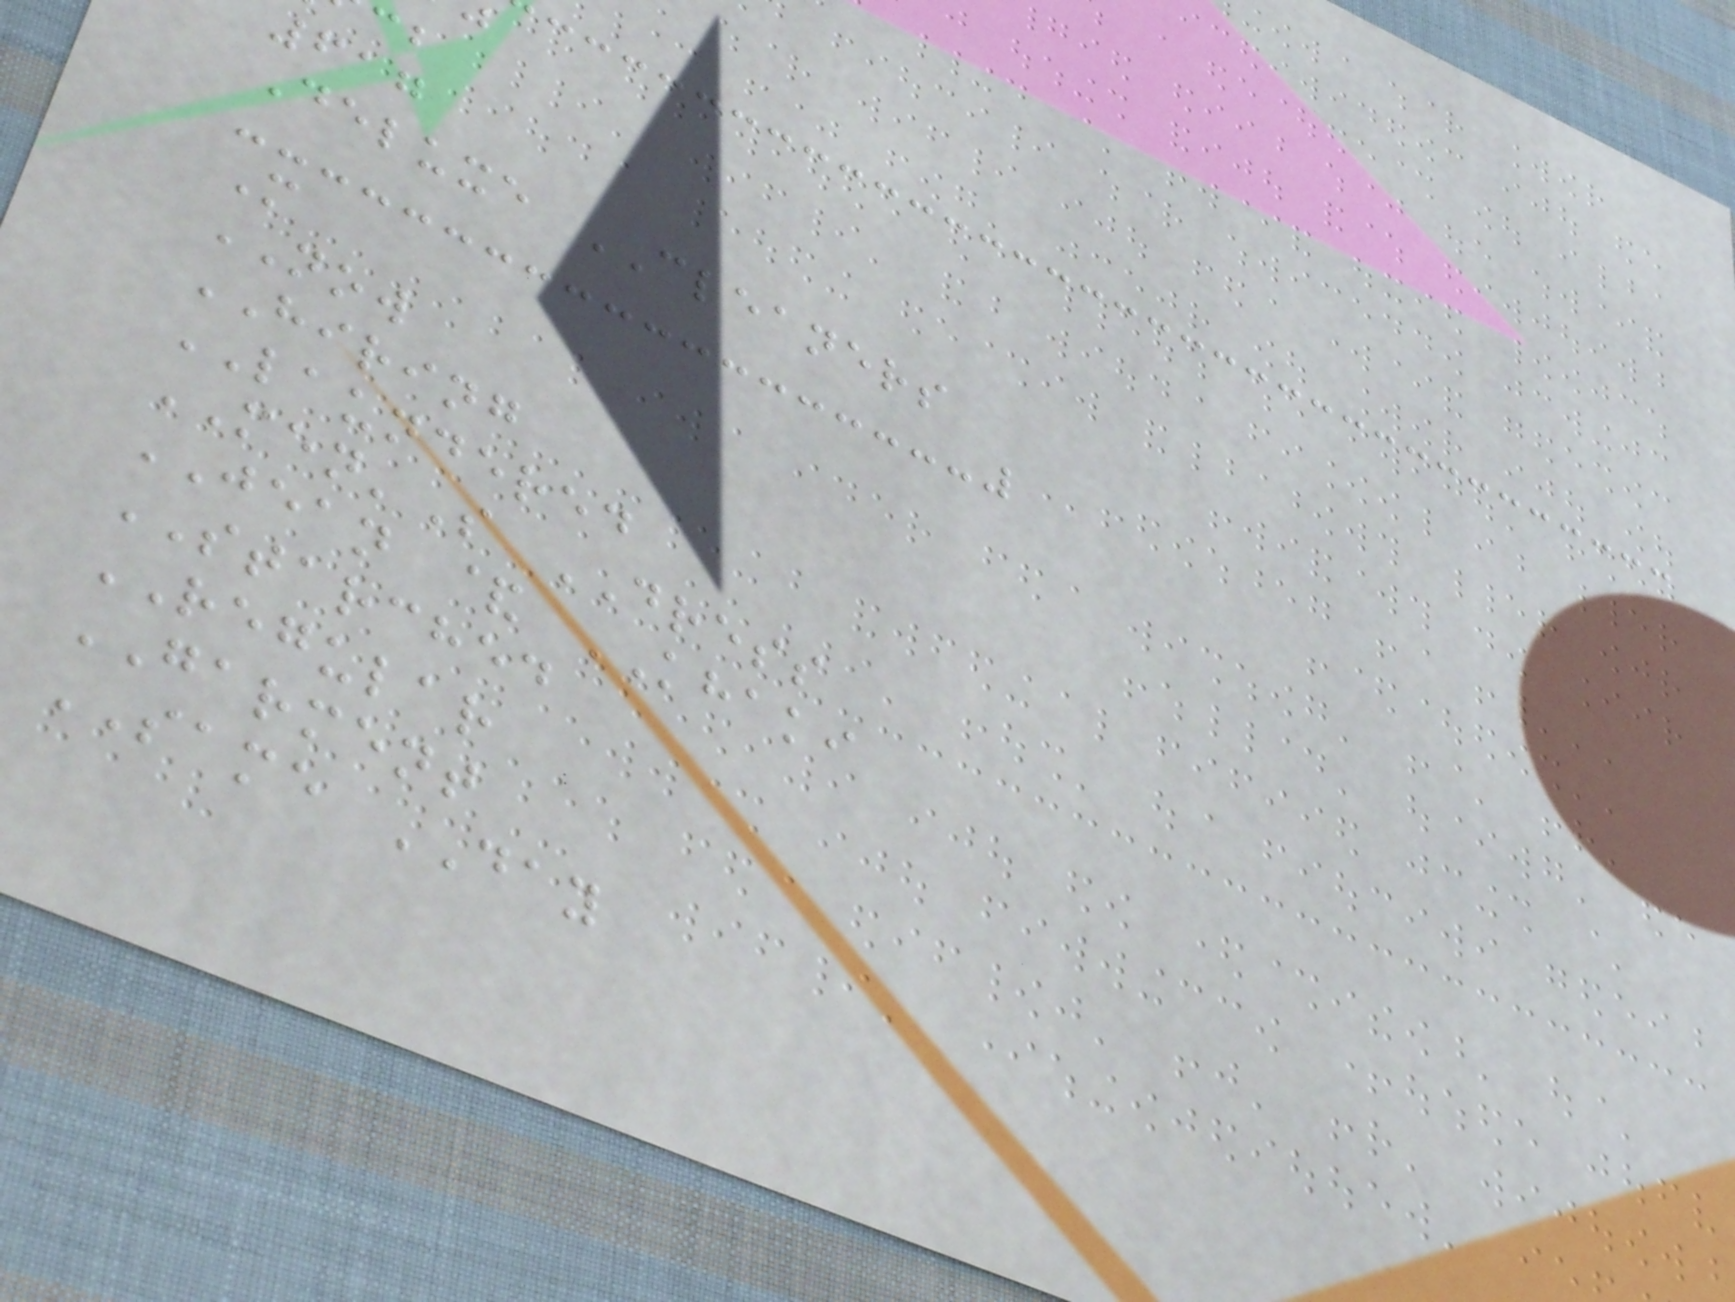617
Deluxe CLEANERS
M
NOW
HIRING
LAUNDERED
MEN'S DRESS
JEAN & KHAKI
STARCHED
REGULAR
GARMENT
SAME DAY
